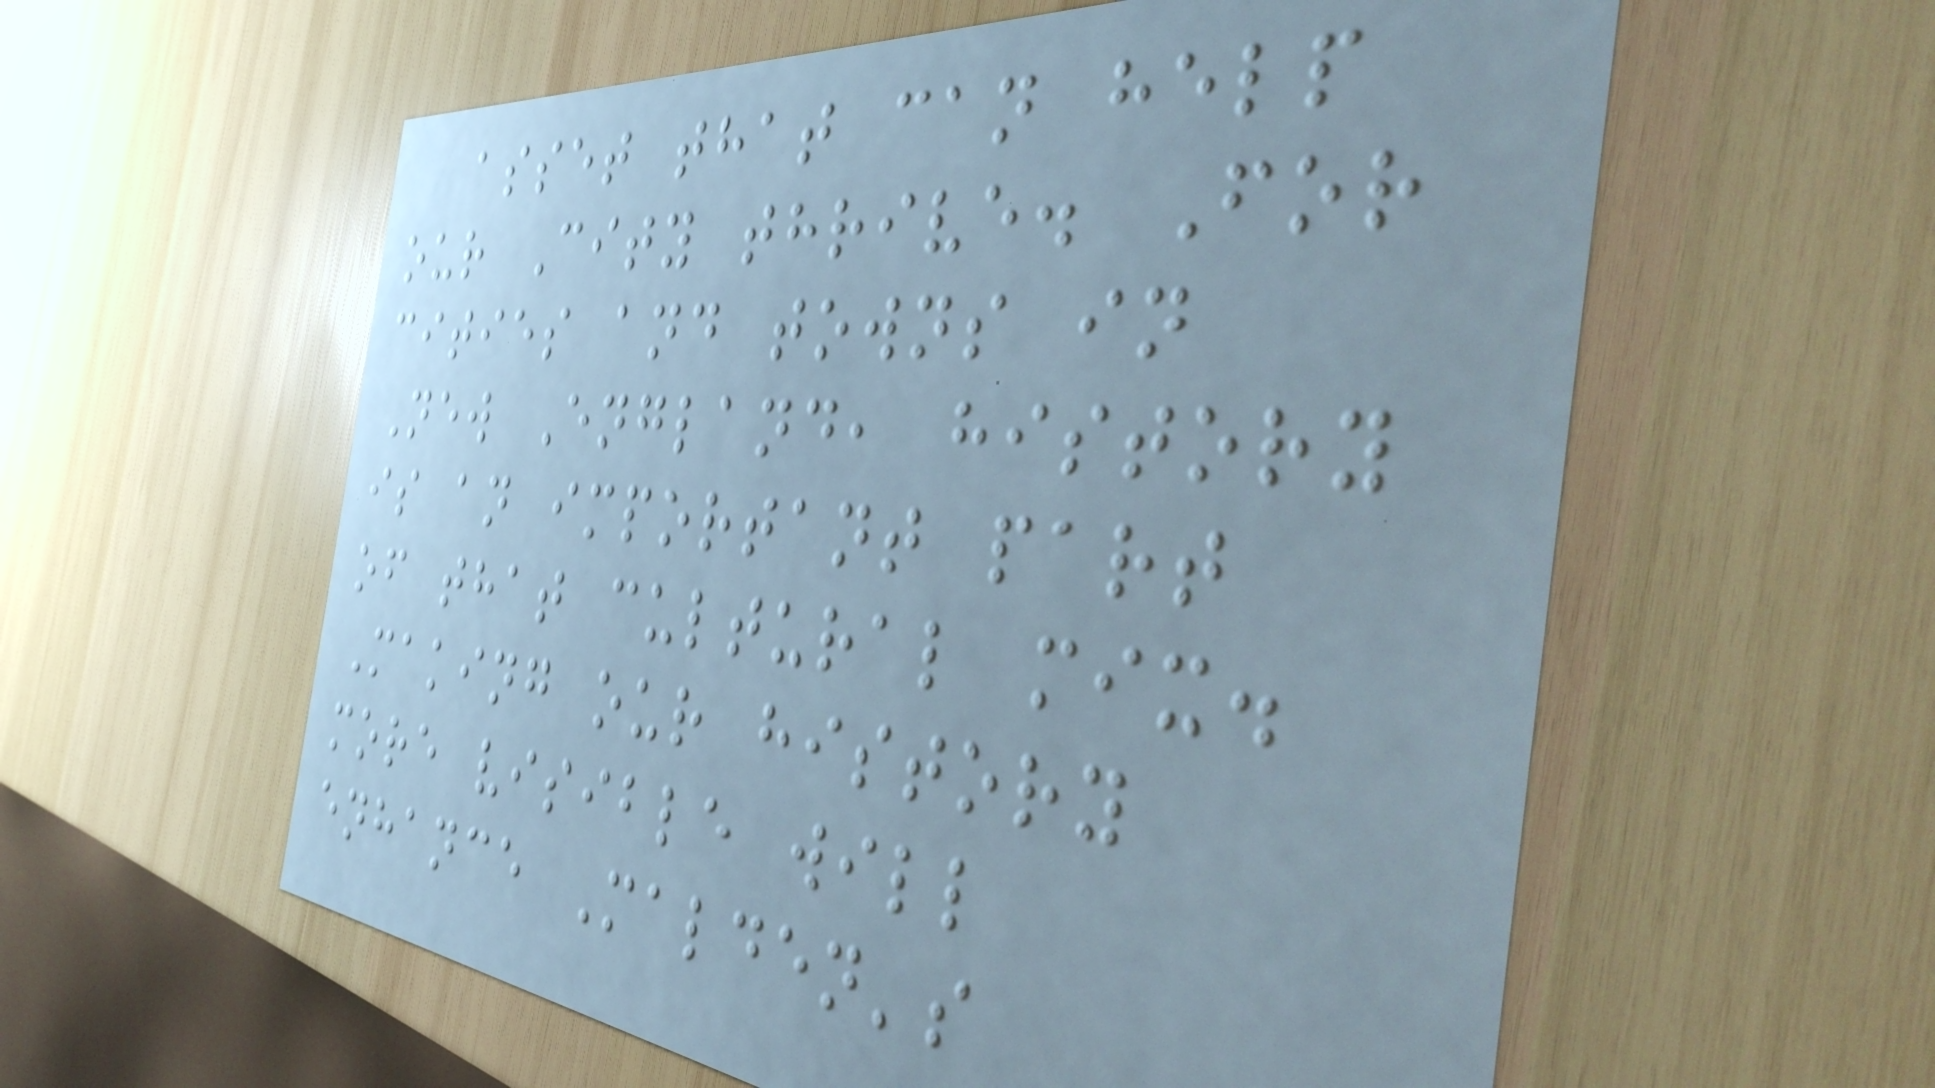asset that can help
our City thrive. For
cities and towns in
New England, history
is an important part
of that cultural mix.
Making our history
more visible will
enhance Malden's
